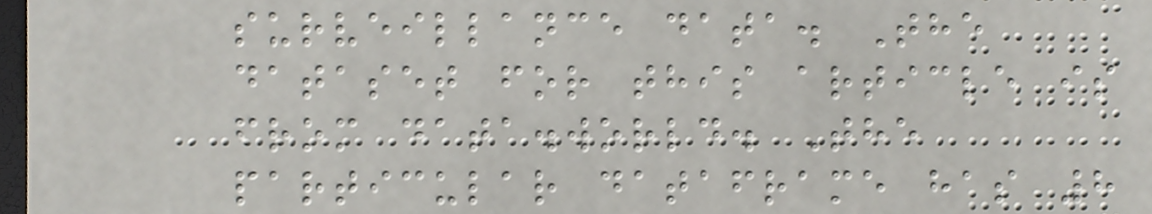surveillance data. The
dataset for this article is
from data.world. The
particular dataframe has 8
